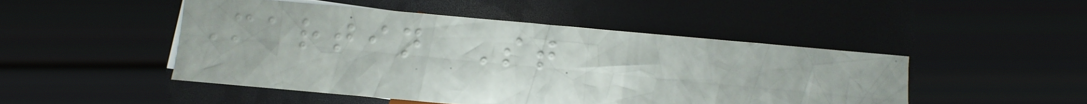Martin St
